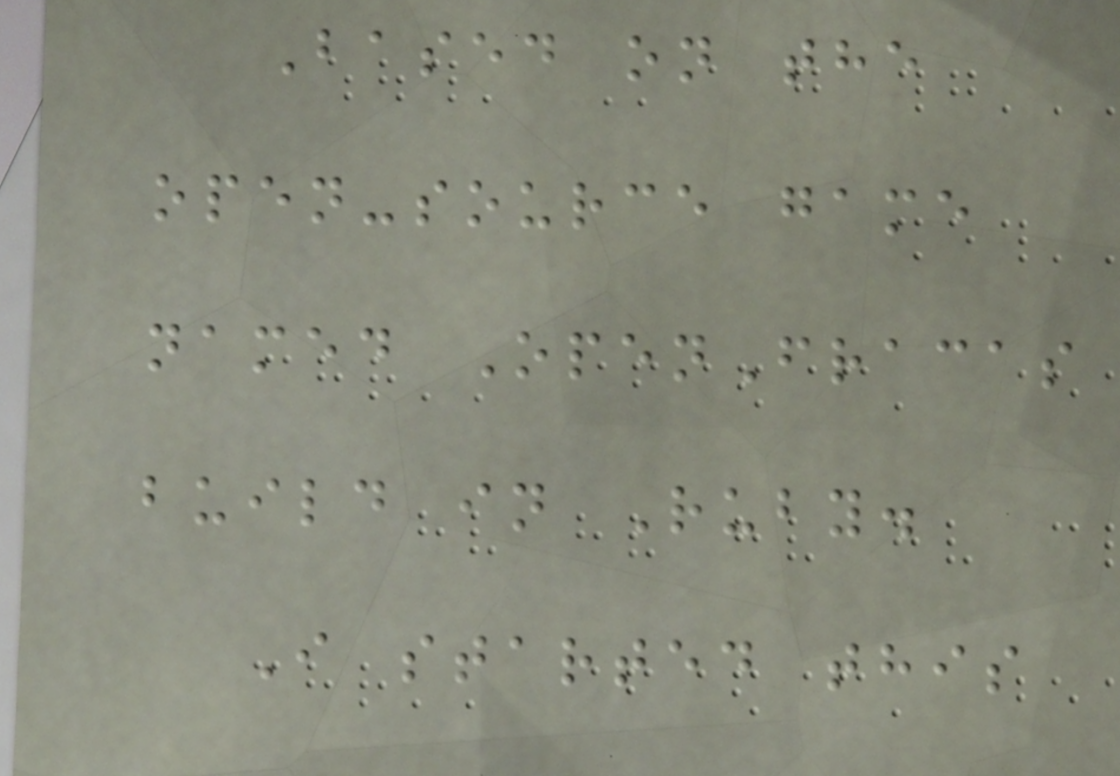Based on the
open-source game
named OpenFracas
build in Ruby.
I started this
